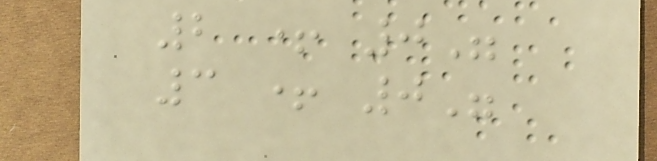2 + 0"
3 + 0"
